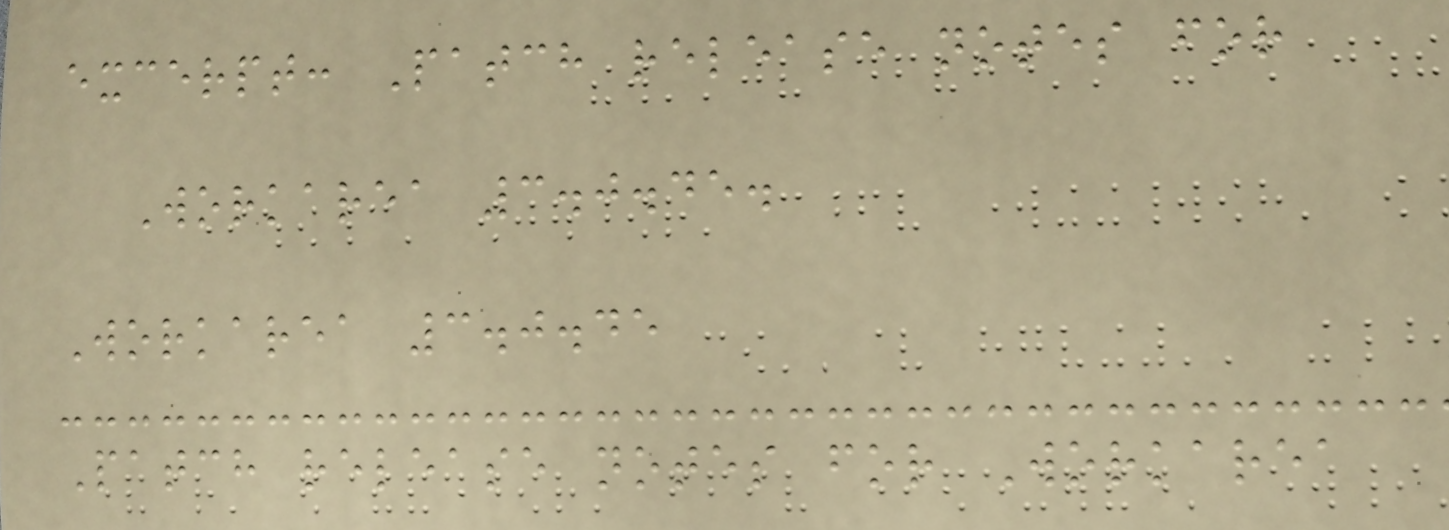excerpt: Patch release notes for
Workarea 3.0.45.
Workarea 3.0.45
Patch release notes for Workarea
